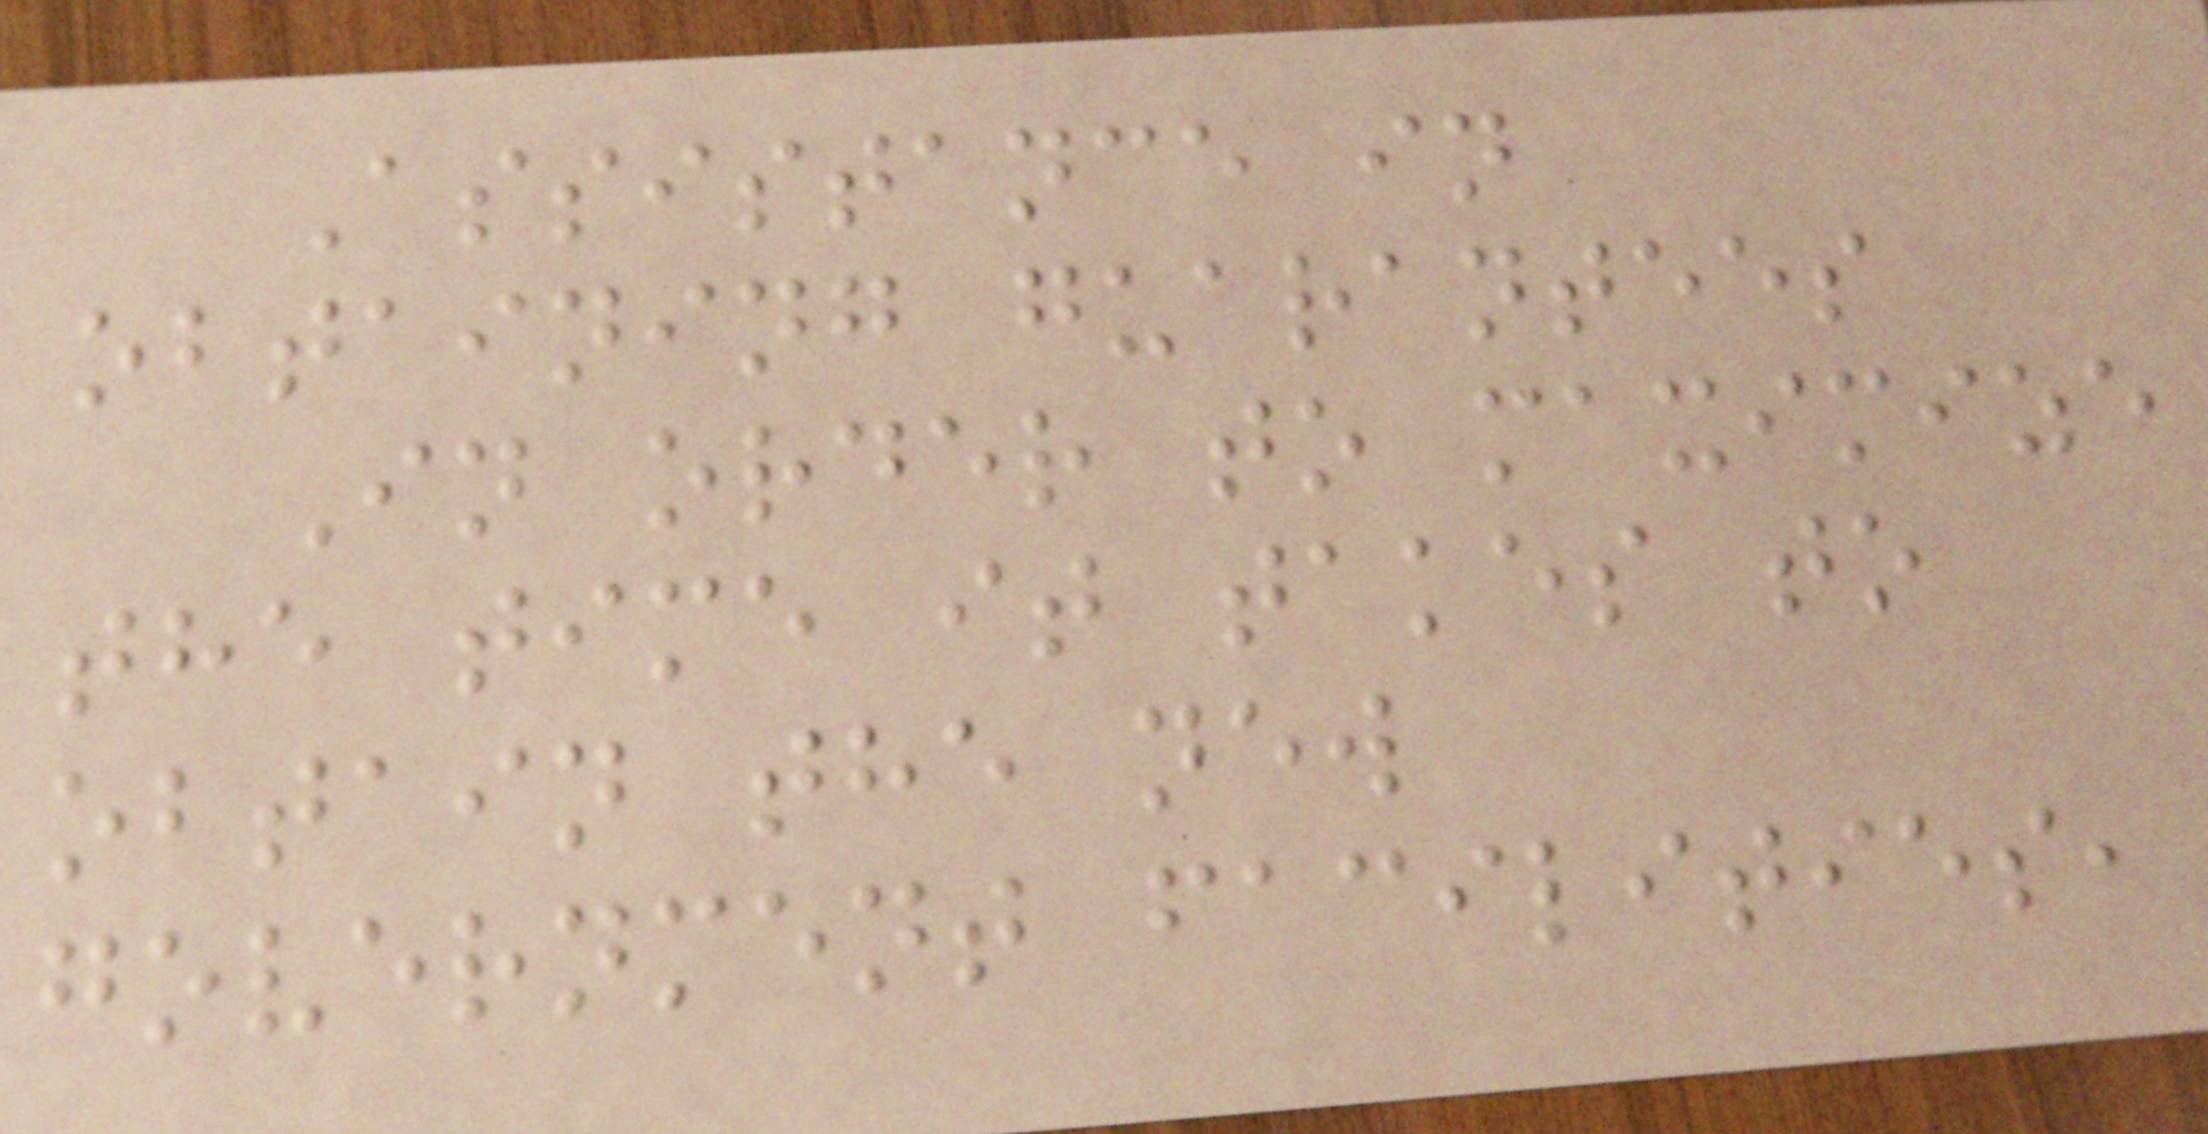Assistance in
obtaining guarantees
In order to maximize
the time it takes to
obtain the new
government facilities,
